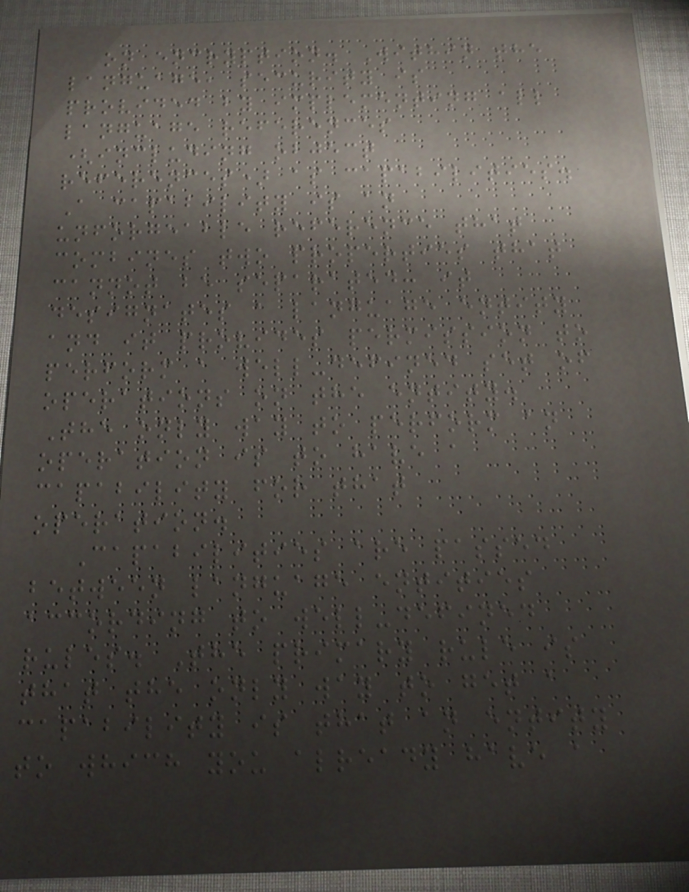on encryption. Within the
language, security is
provided by implementing all
language references
(including object
references) as capabilities.
A capability is an
unforgeable reference that
combines two properties that
cannot be separated: it
designates a language entity
and it provides permission to
perform a well-defined set of
operations on the entity.
The only way to perform an
operation is to have a
capability for that
operation.
Capabilities are passed
between language entities
according to well-defined
rules. The primary rule is
that the only way to get a
capability is that an entity
to which you already have a
